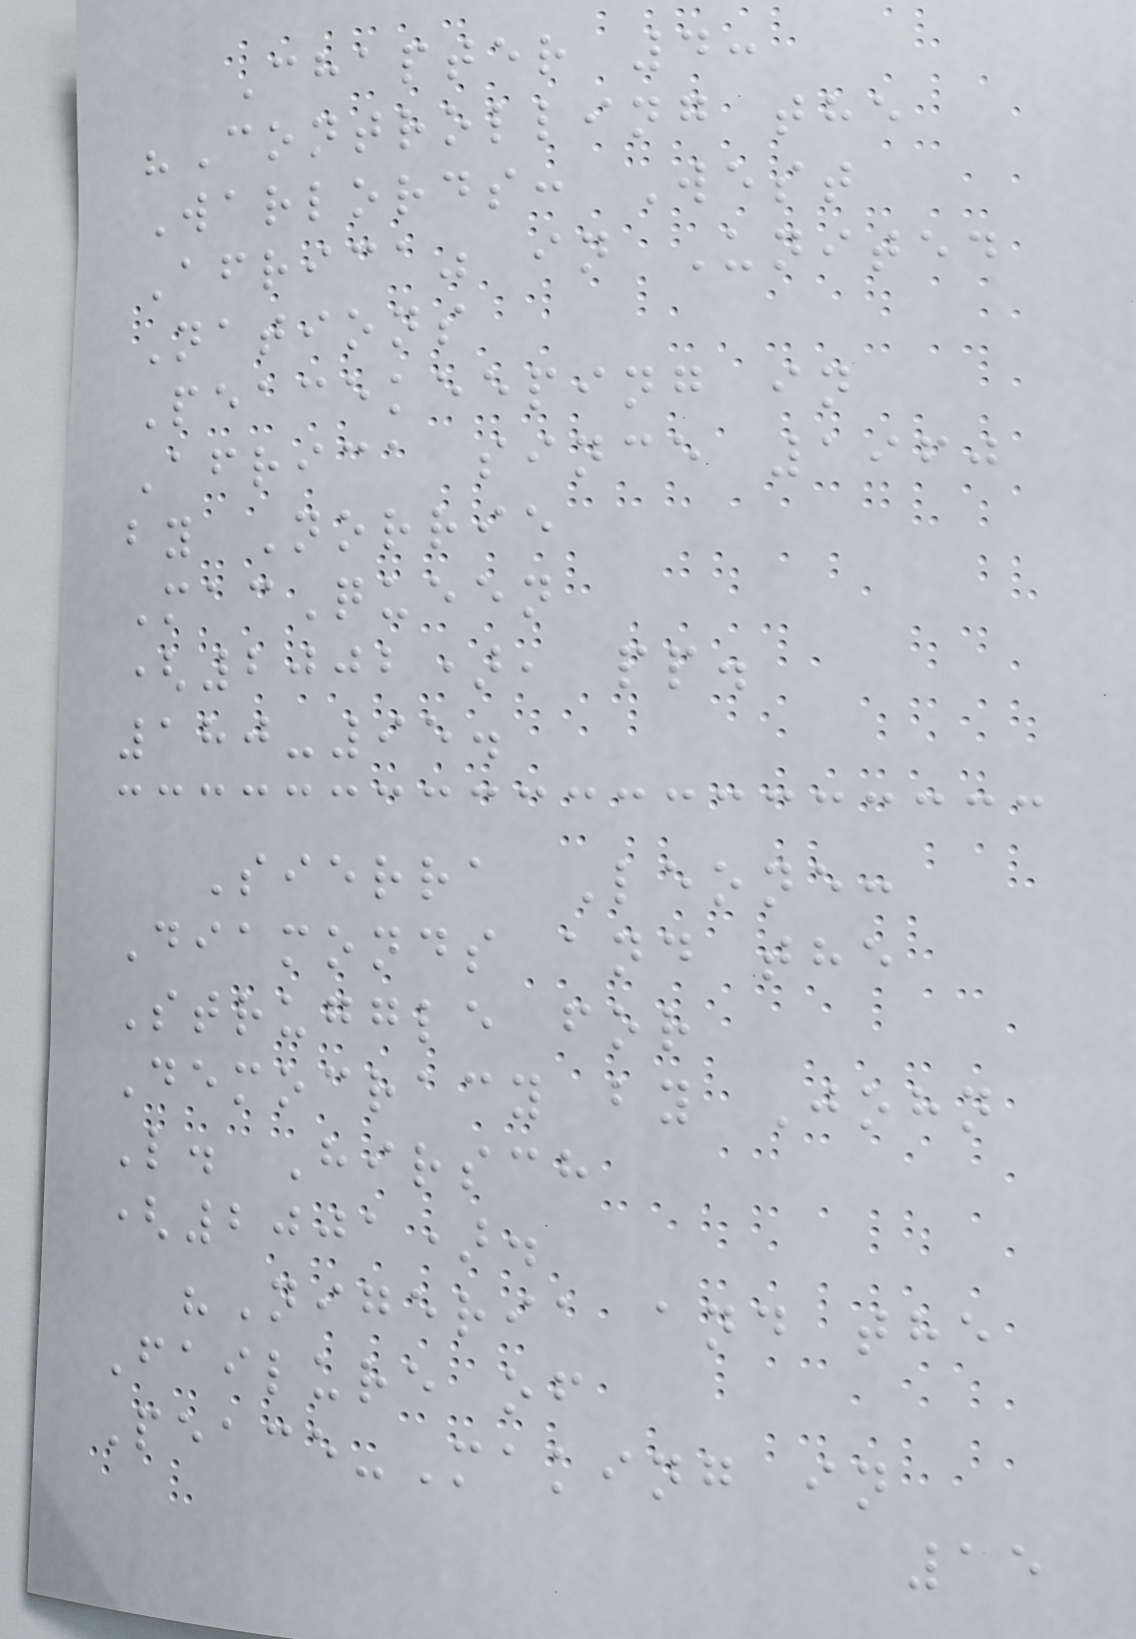Chapter 4:
"Controlling the
Warlords: West
Africa" in United
Nations
Peacekeeping in
Africa since 1960
by Norrie
MacQueen
(2002), pp.
180-95.
Sierra Leone:
Diamonds and the
Struggle for
Democracy by John
L. Hirsch
(2001).
"Nigeria and the
Failure of
Peace-Making in
15
